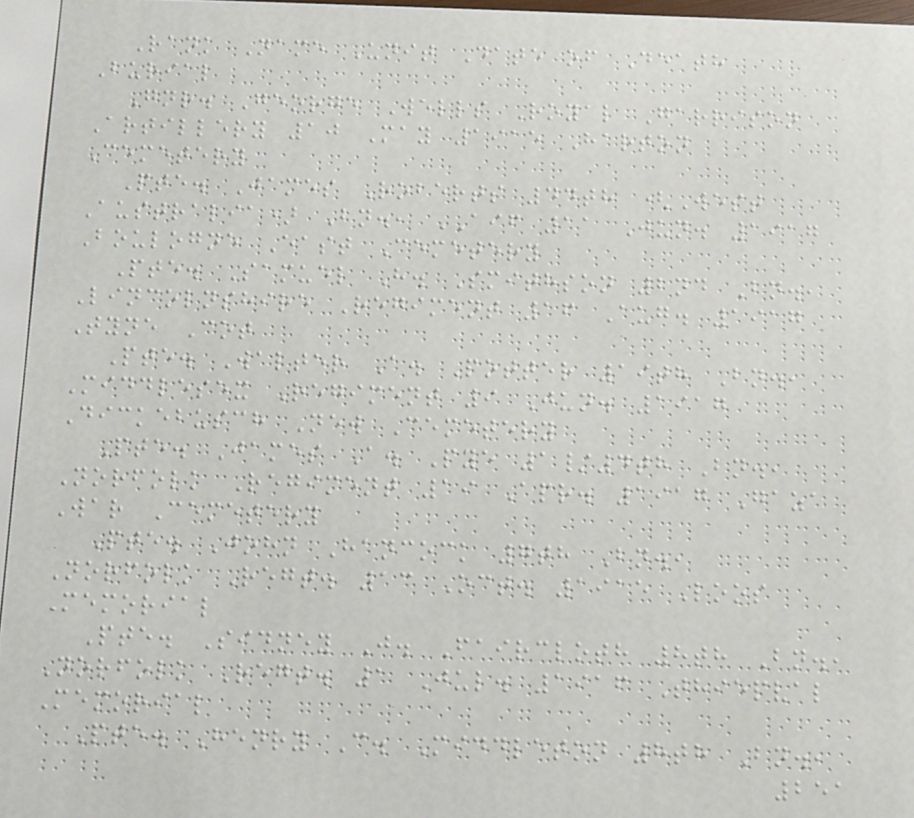Rank Name Unit Date of Death
Burial
Gnr. George Wells Royal Garrison
Artillery 10 May 1915 Harton
Cemetery
Pte. James Roberts 44th (West
Australia) Bn., AIF 11 Jun. 1917
Boulogne East Cemetery
Pte. Samuel H. Smithson 2nd Bn.,
Lincolnshire Regiment 16 Aug. 1917
Tyne Cot
Pte. Walter A. Potter 19th Bn.,
Middlesex Regiment 9 Jun. 1917
Dickebusch New Cemetery
Pte. James A. Pye 1/4th Bn.,
Norfolk Regiment 19 Apr. 1917 Gaza
War Cemetery
Pte. John Hancock 7th Bn.,
Norfolk Regt. 13 Oct. 1915 Loos
Memorial
Pte. Sidney J. Faircloth 8th Bn.,
Norfolk Regt. 1 Jul. 1916 Thiepval
Memorial
Pte. Henry C. Middleton 8th Bn.,
251
